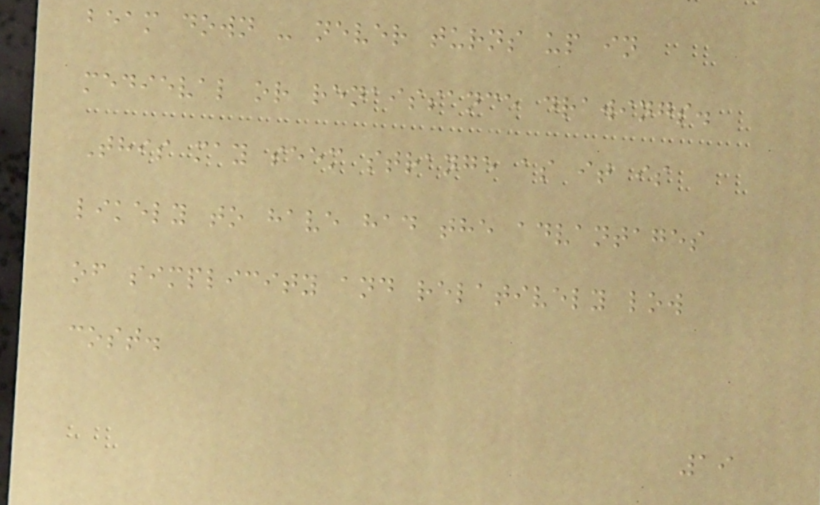beam down - never turns up in
medieval or renaissance drawings.
This may seem strange as it is
likely to have had the advantages
of simplicity and relatively low
cost.
19
